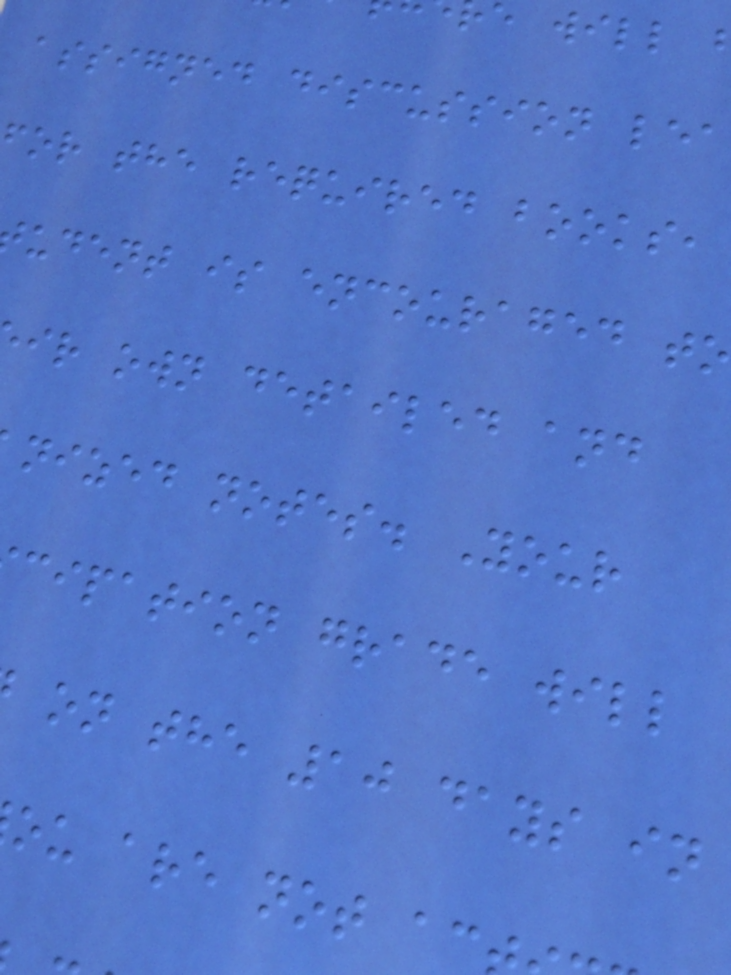assigned discussion lea
or the required books,
udent is encouraged t
ir own detailed and
nized notes. Your
cipation grade will
on the 10 days in
ou are not ac
